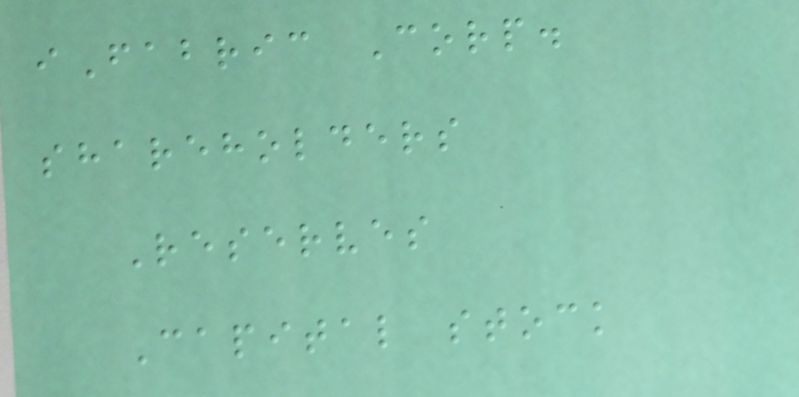iFabric Corp.
shareholders
Reserves
Capital stock
